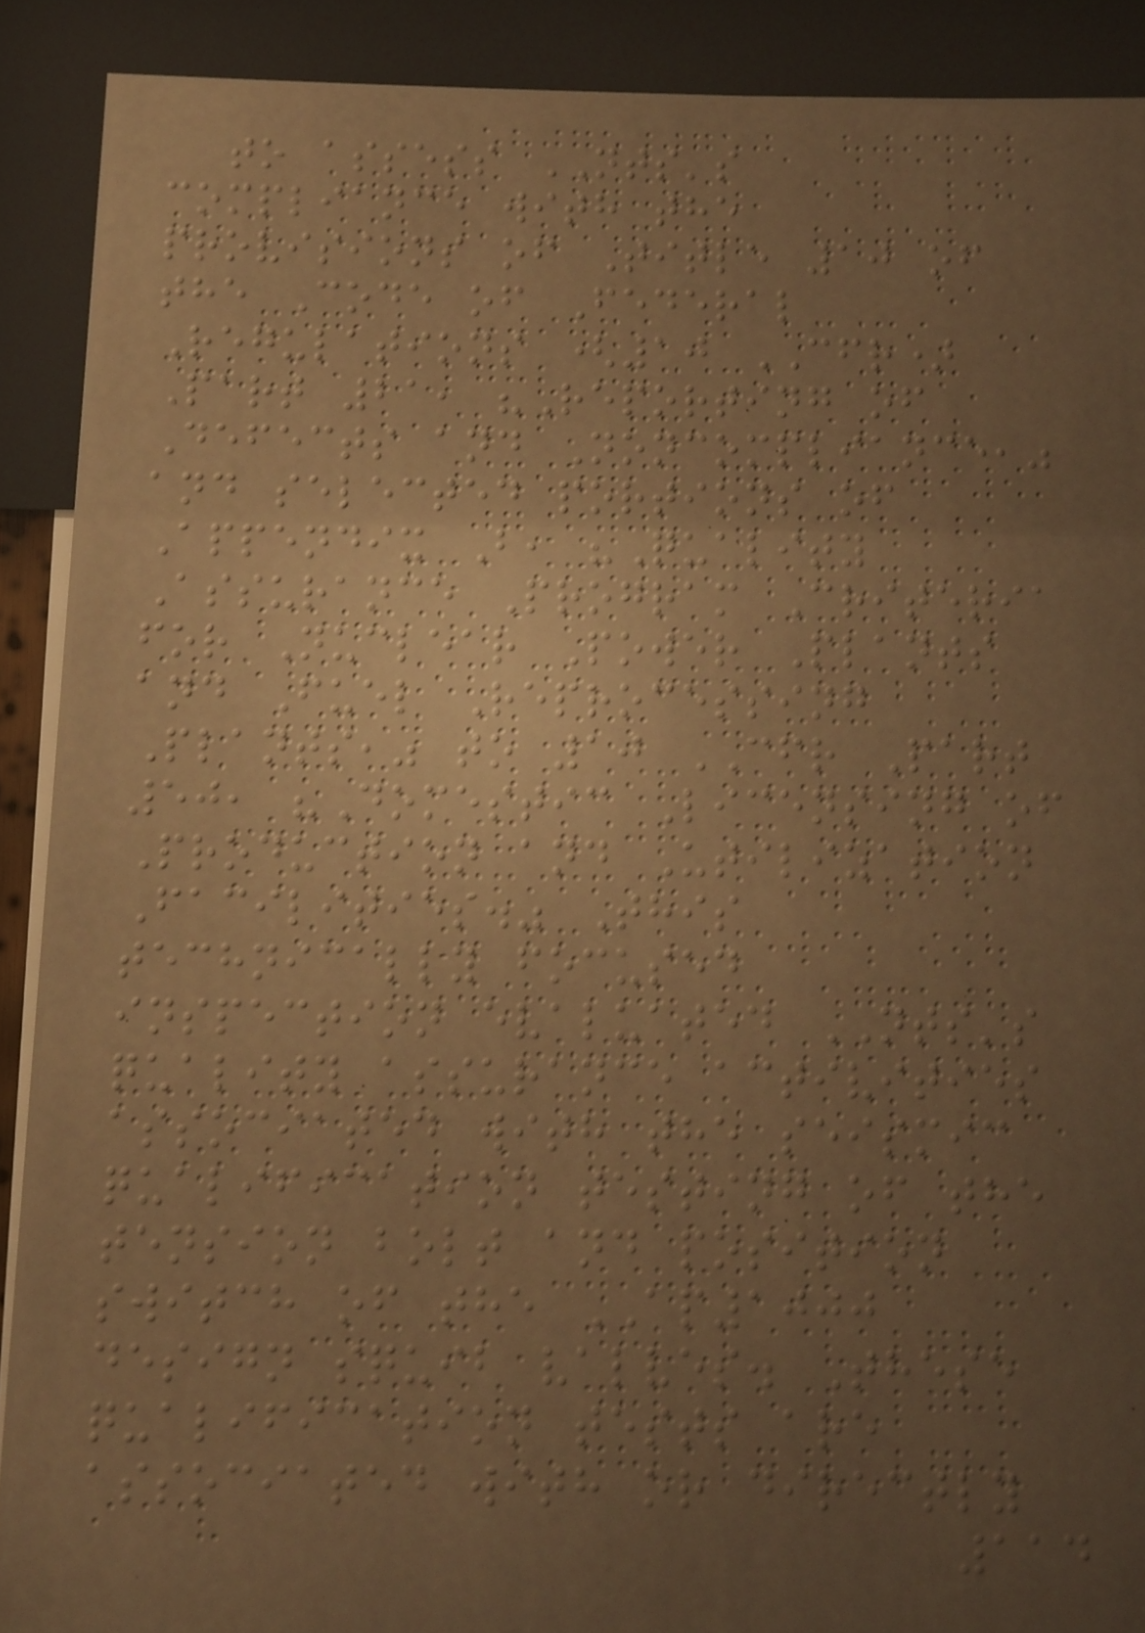to assess NTS's
compliance with the
provisions of Title 10 of
the Code of Federal
Regulations (10 CFR)
Part 21, "Reporting of
Defects and Noncompliance,"
and selected portions of
Appendix B, "Quality
Assurance Program Criteria
for Nuclear Power Plants
and Fuel Reprocessing
Plants," to 10 CFR Part
50, "Domestic Licensing of
Production and Utilization
Facilities." This
technically focused
inspection evaluated NTS's
quality assurance activities
associated with the seismic
qualification testing of the
tension bolt and position
switch of the AP1000
design squib valves. These
qualification tests are
associated with or directly
114
